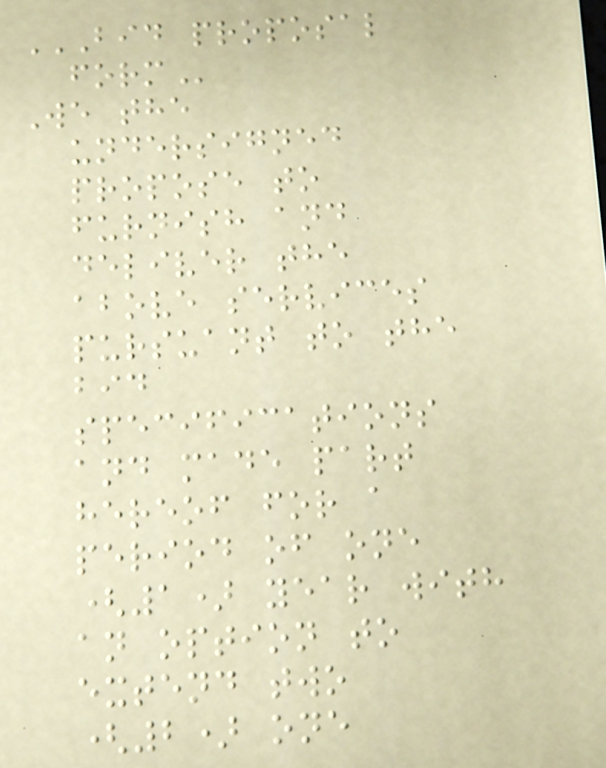BID PROPOSAL
FORM
We the
undersigned
propose to
furnish and
deliver the
above services
pursuant to the
bid
specifications
and made part
hereof for a
period of one
(1) year with
an option to
extend two
(2) one
